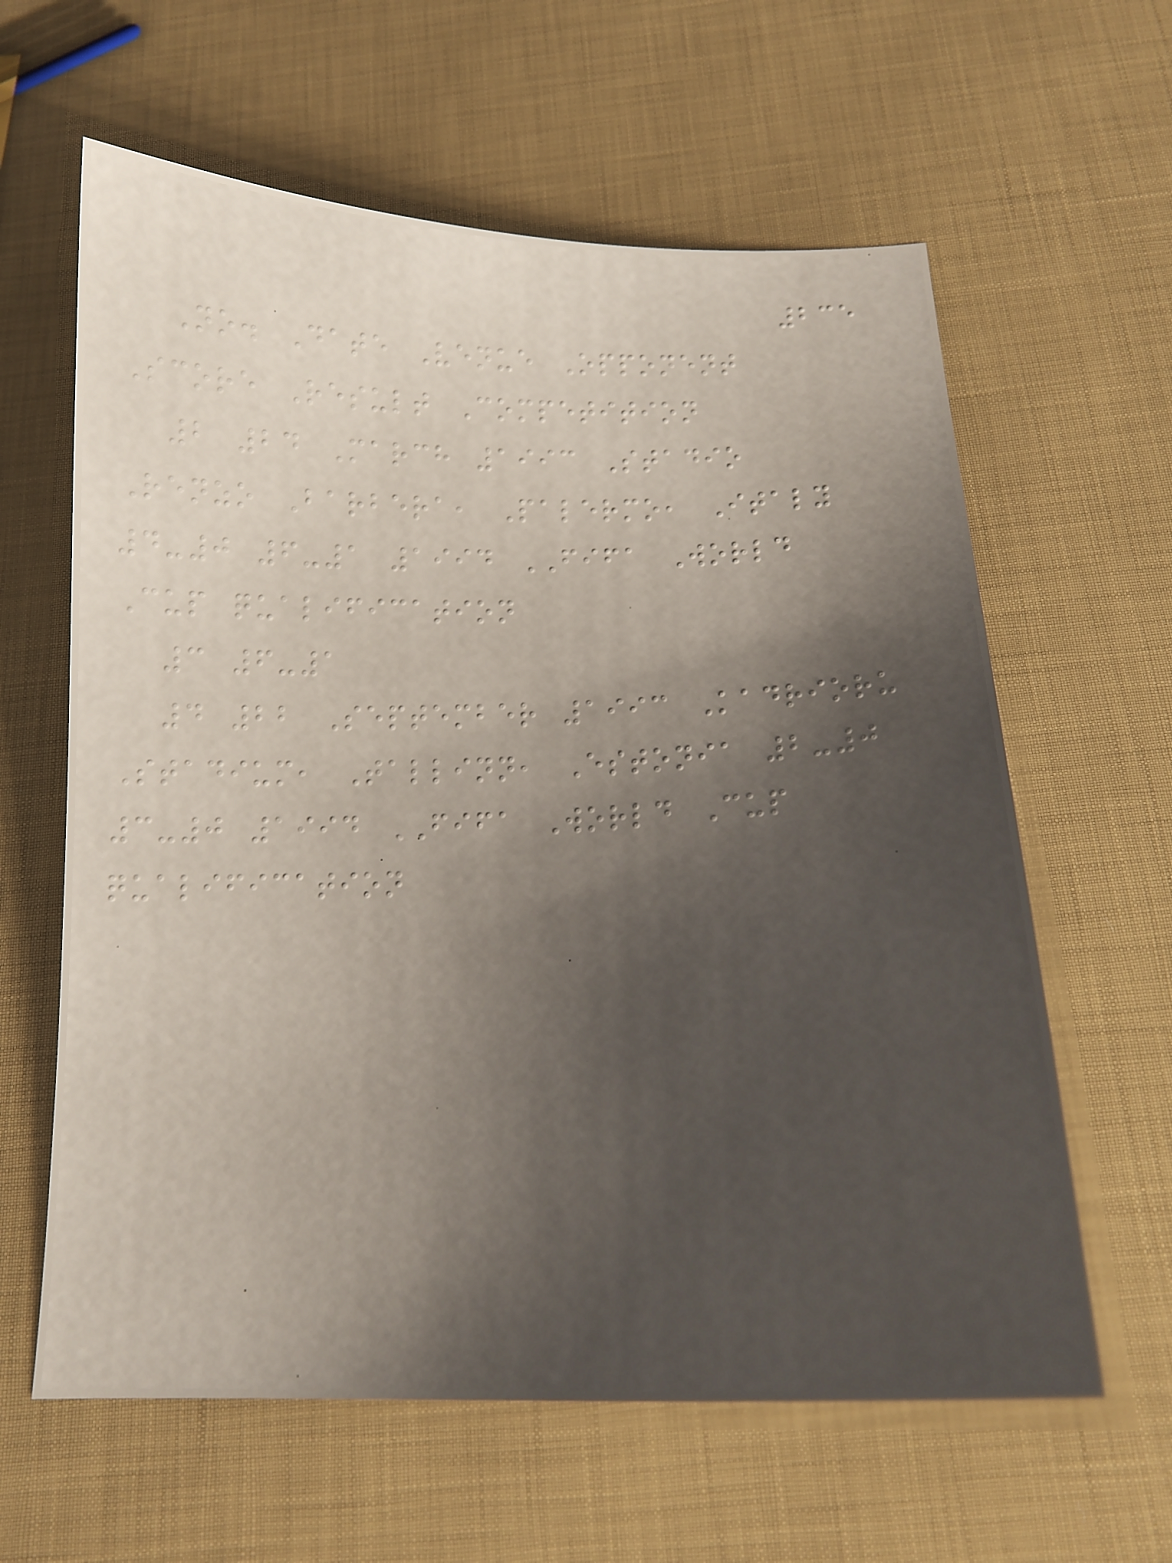235
No. Date Venue Opponent
Score Result Competition
2 24 March 1993 Stadio
Renzo Barbera, Palermo, Italy
4-0 6-1 1994 FIFA World
Cup qualification
3 6-1
4 22 September 1993 Kadrioru
Stadium, Tallinn, Estonia 2-0
3-0 1994 FIFA World Cup
qualification
